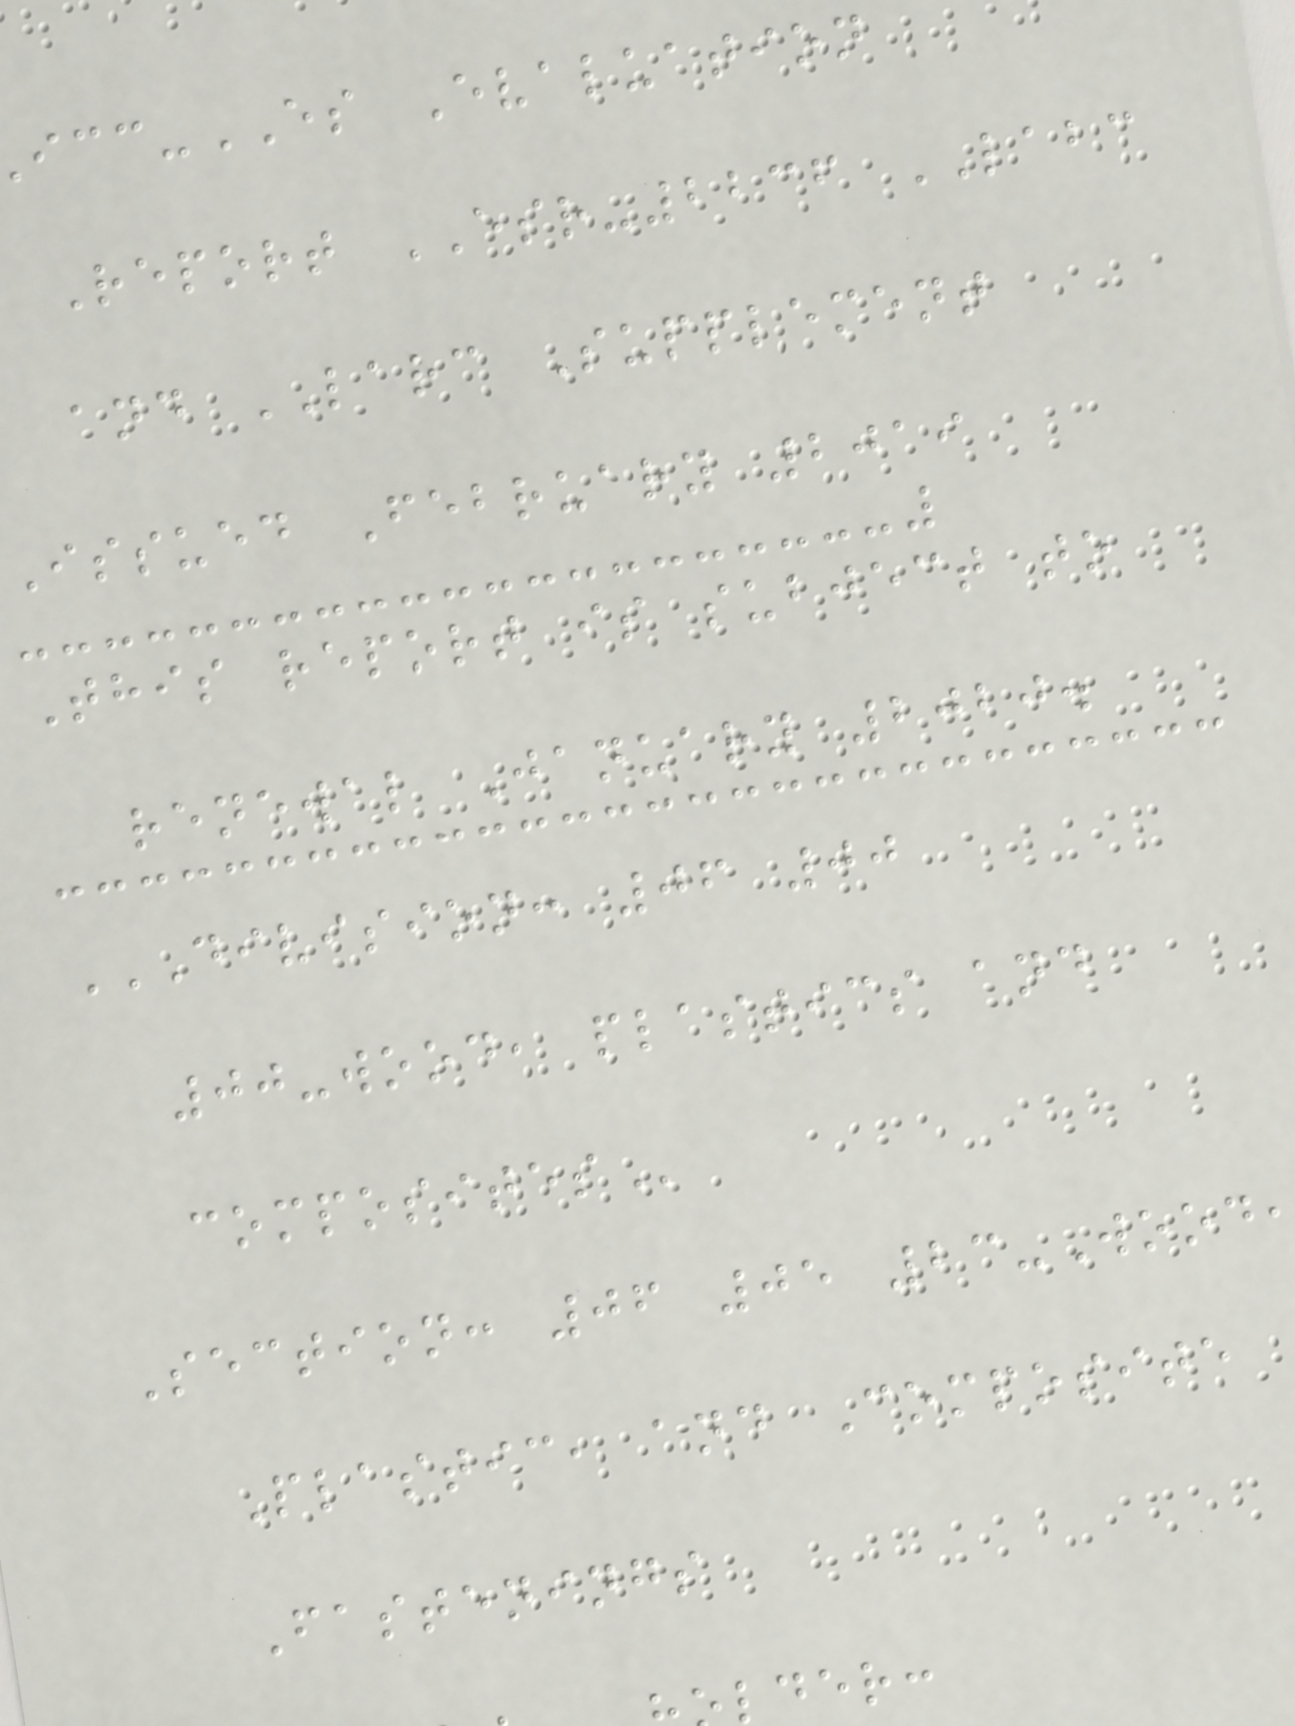-ES Evaluation
Report ESR-2236 LABC
and LARC Supplement
Issued February 2019
This report is subject to
renewal January 2020.
DIVISION: 06 00
00-wood, plastics and
Section: 06 05 23-Wood
Plastic, and Composite
Fastenings
lder:
